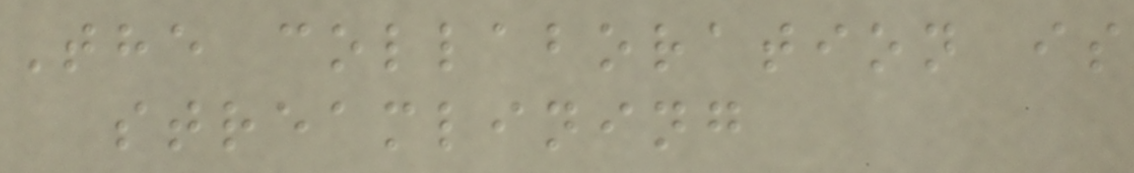The collaboration is
streamlining
